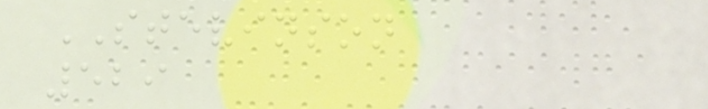STEVINSON
529
